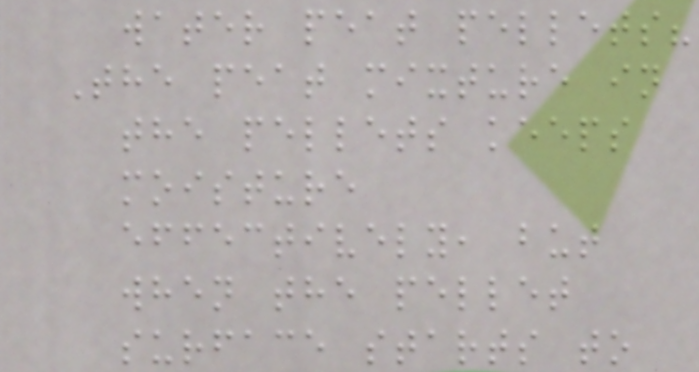water peat pellets?
The peat mixture in
the pellets keeps
moisture
effectively, but
when the pellet
surface starts to
